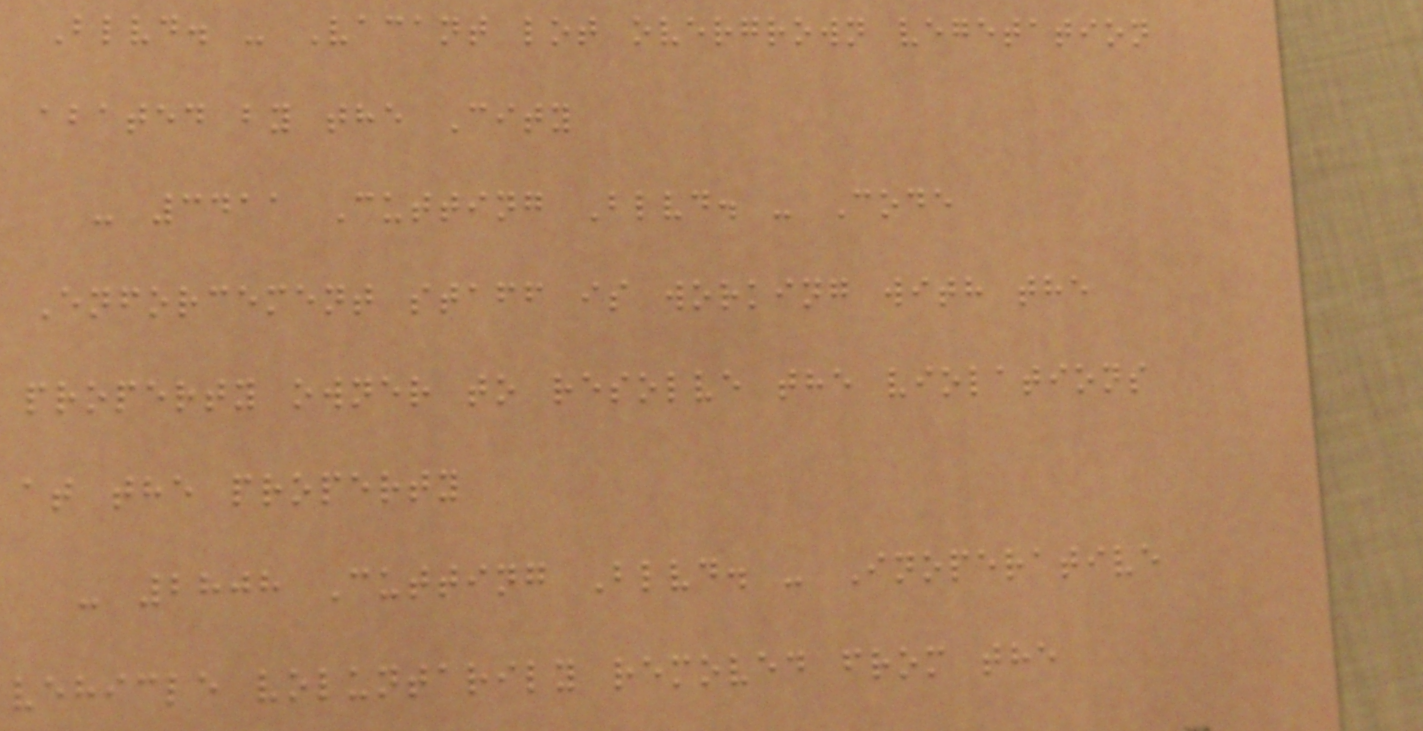Blvd. - Vacant lot overgrown vegetation
abated by the City
- 3411 Cutting Blvd. - Code
Enforcement staff is working with the
property owner to resolve the violations
at the property
- 2808 Cutting Blvd. - Inoperative
vehicle voluntarily removed from the
